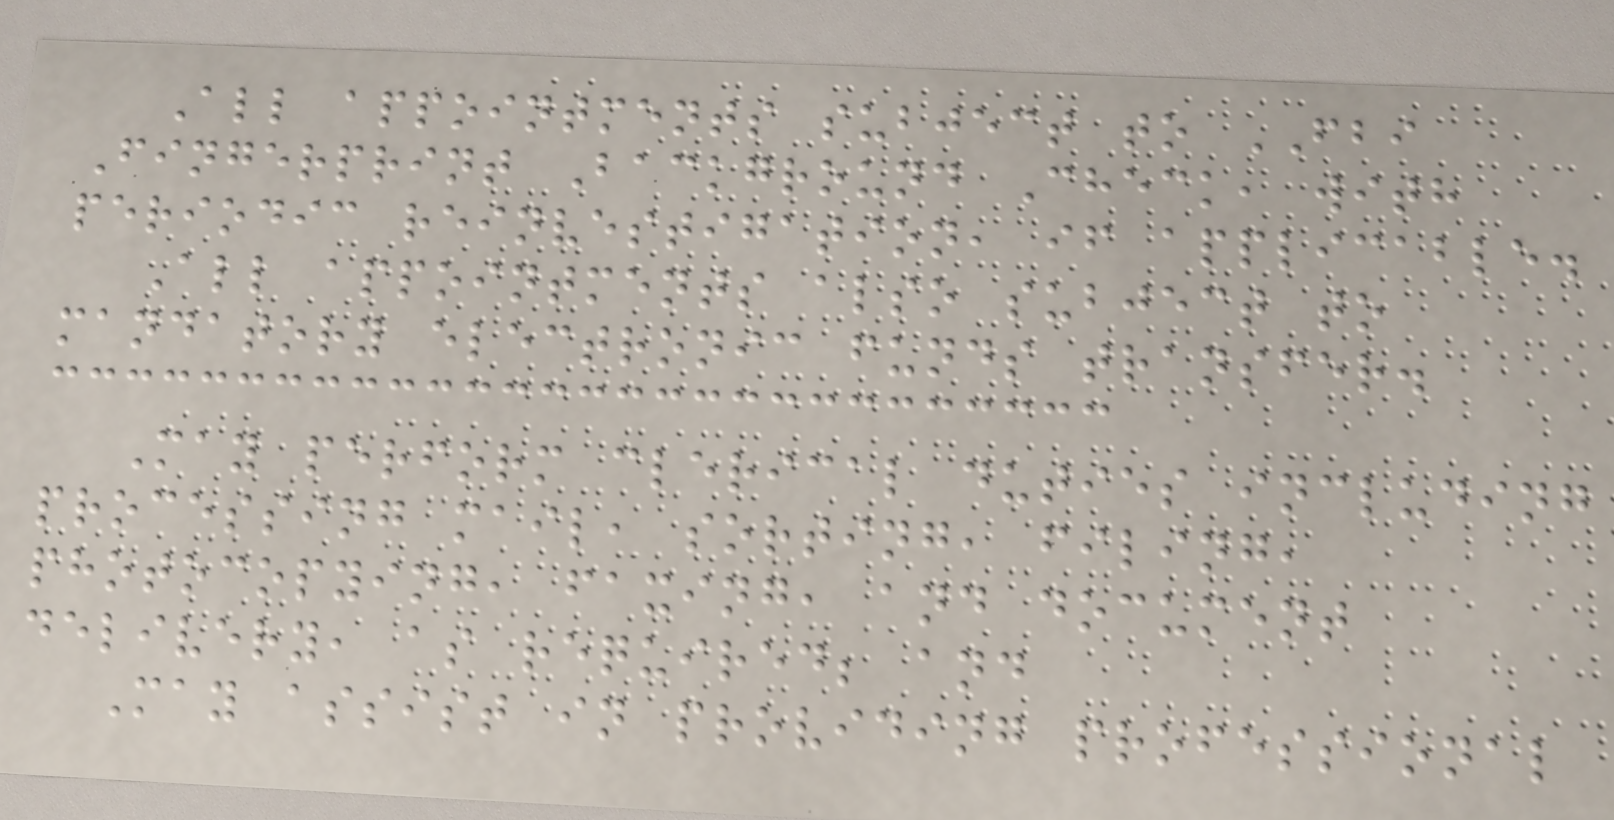All appointments subject to FBI
Fingerprint Background Check, with
periodic reinvestigation, if applicable.
All appointments also subject to
mandatory electronic funds transfer.
May perform clerical duties including
processing mail, sorting, filing,
photocopying, faxing, and document
delivery, as required; and
May assist in providing professional
